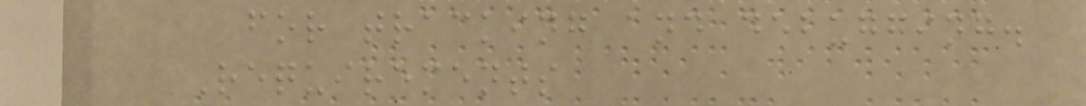for tracking and debugging.
Requirements
